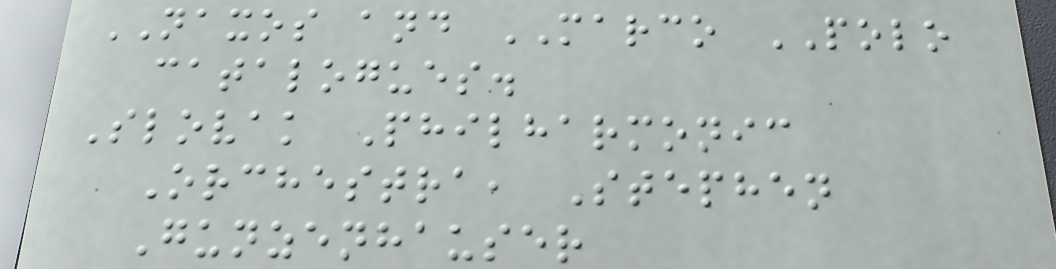NAXOS and MARCO POLO
catalogues.
Slovak Philharmonic
Orchestra, Stephen
Gunzenhauser
